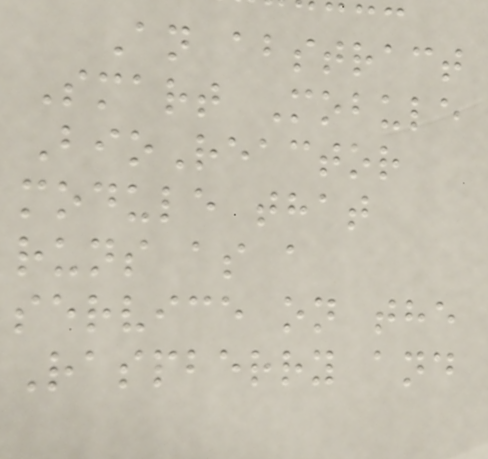An abstract
Smart Mobule
BioReactor
module that
runs as a
service on the
Raspberry and
